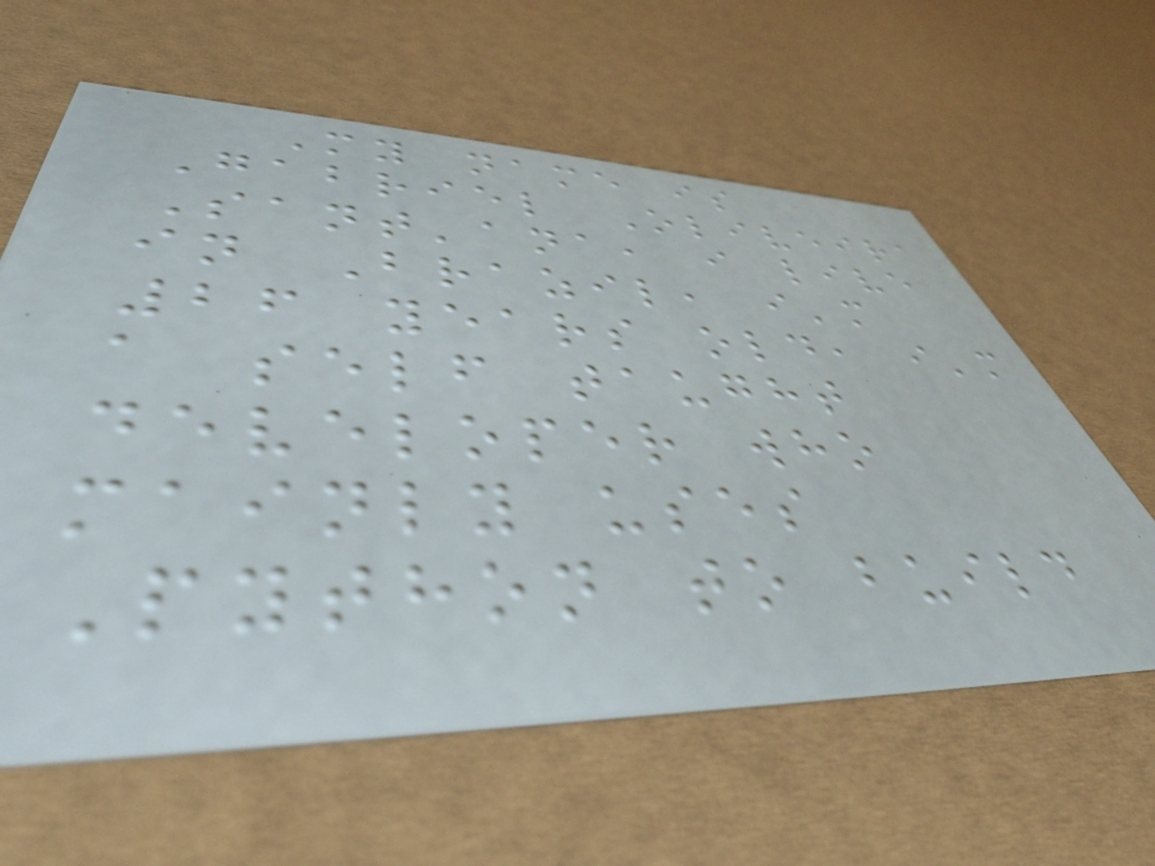My name is
Gabriel Oliveira
Sant'ana, i live
in Brazil, i'm
26 years old, i'm
a self taught
developer who
mainly uses
Python to build
